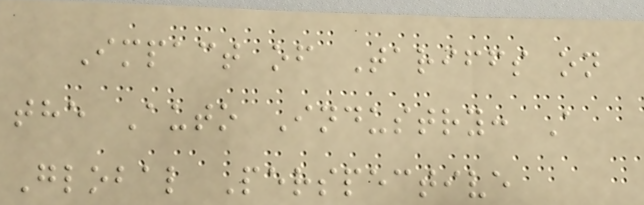Impact of Tariffs on
the Auto Industry: A
Global Perspective
